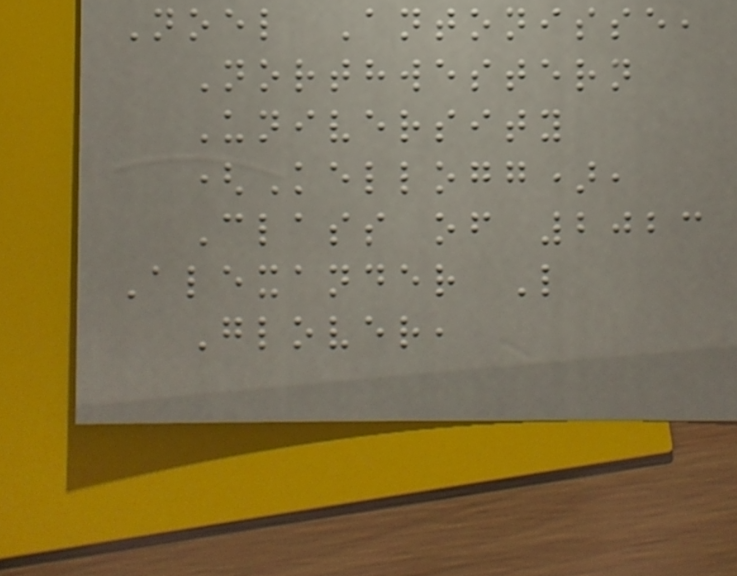Noel Antonisse,
Northwestern
University
(Kellogg),
Class of 2023
Alexander L
Glover,
